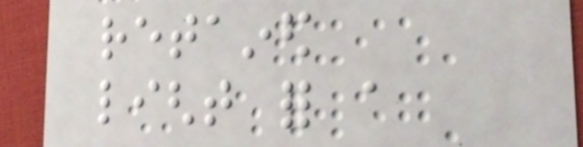retained
light for a
